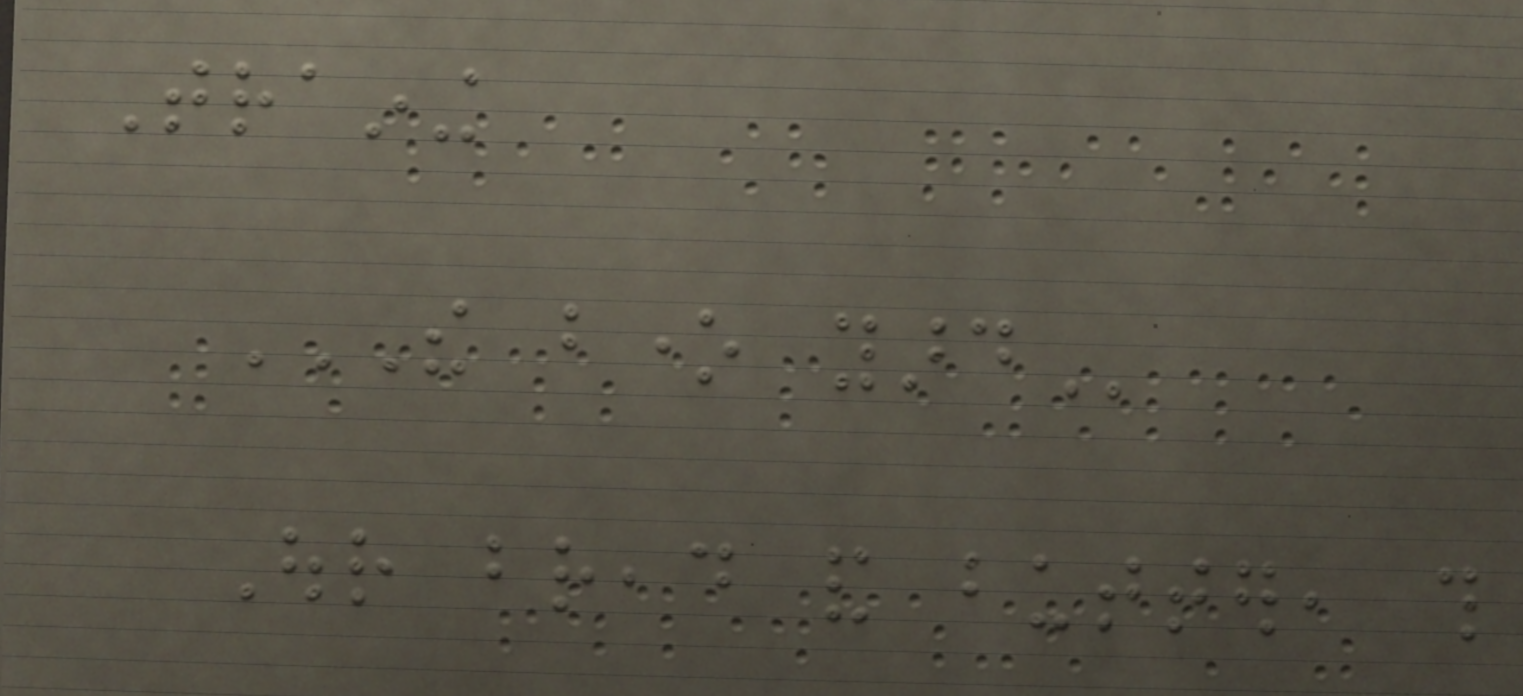Training
THE BONE YARD
Our bread and butter, this
